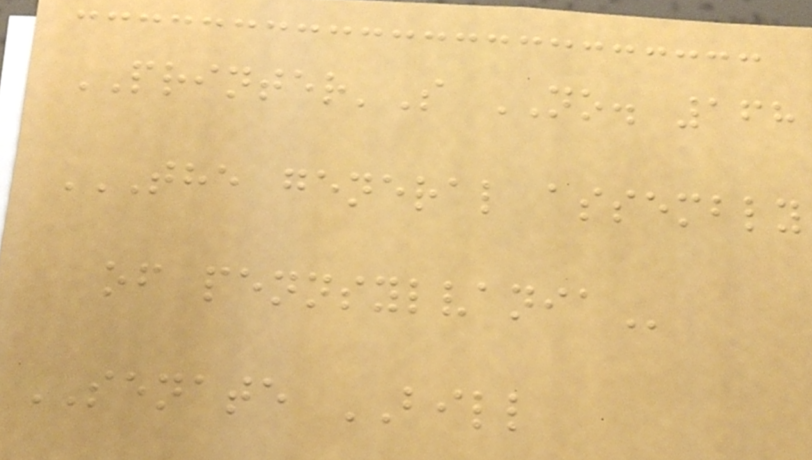PRINTER'S NO. 168
THE GENERAL ASSEMBLY
OF PENNSYLVANIA
SENATE BILL
